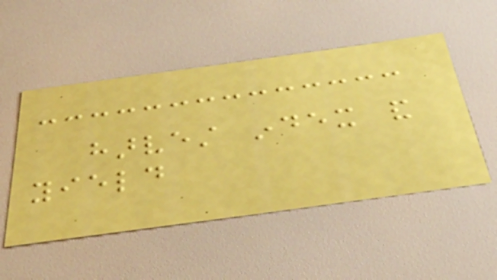harvest index and
yield
